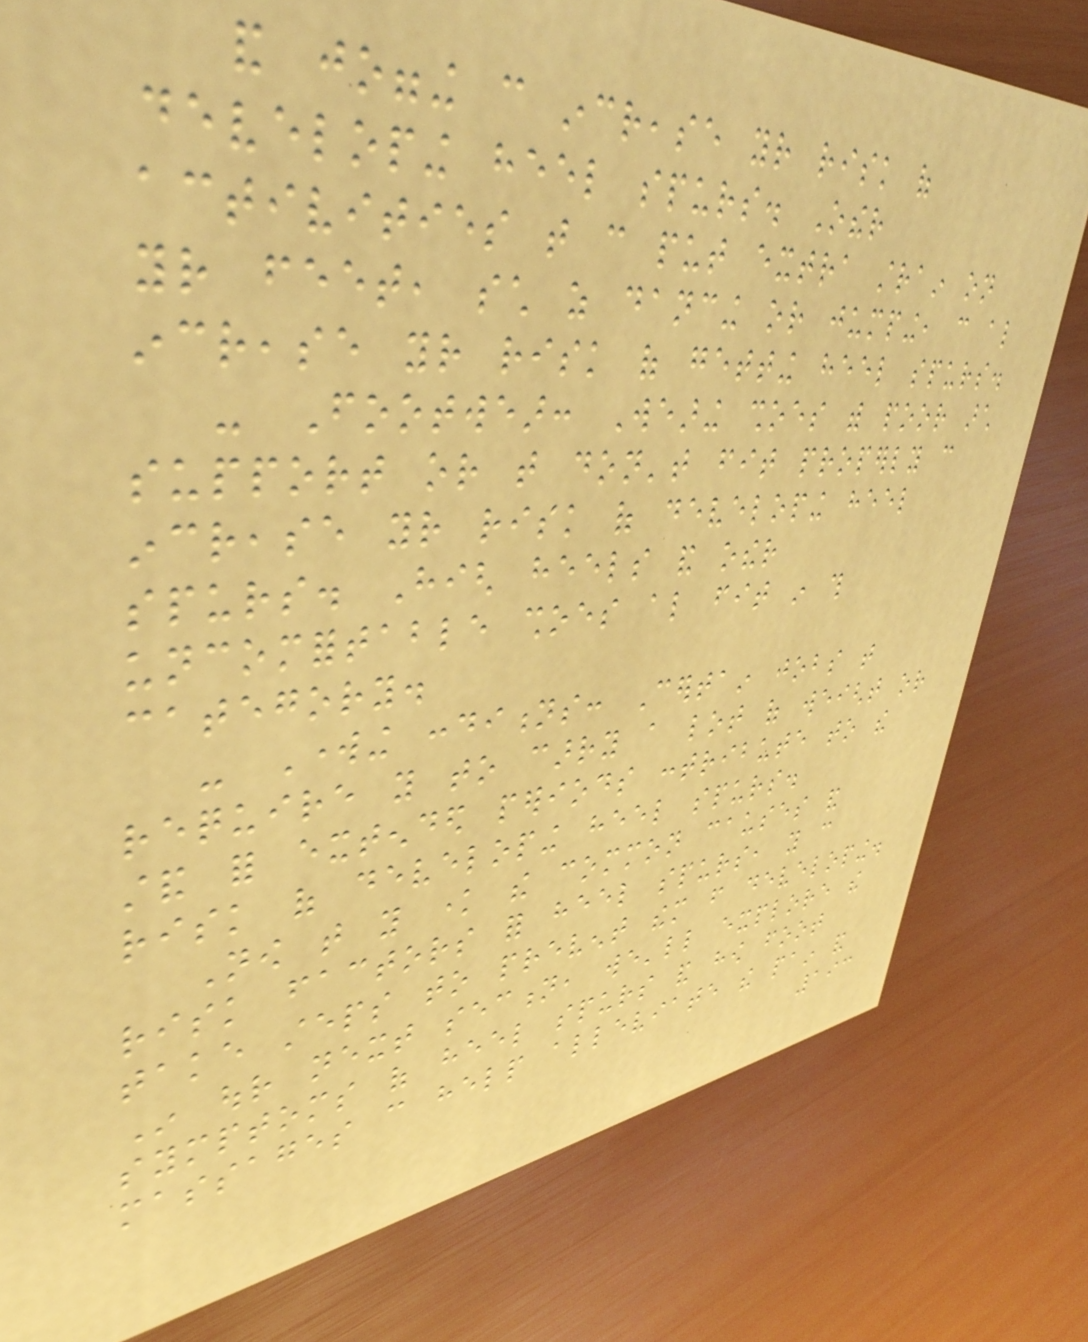and jogging can increase your risk of
developing heel spurs. Other
activities that can put extra strain on
your feet, such as dancing or jumping, can also
increase your risk of getting heel spurs.
- Footwear: Wearing shoes with poor arch
support or that don't fit properly can
increase your risk of developing heel
spurs. High heels and other
uncomfortable shoes also fit in this
category.
- Working conditions: Certain jobs that
require you to carry a lot of weight or
stand for extended periods contribute to the
risk of developing heel spurs.
Now that you know the common causes and
risk factors for heel spurs, you can
take steps to prevent them from developing.
In our next section, we'll explore the
symptoms of heel spurs and how foot
massages can help alleviate the pain and
193
